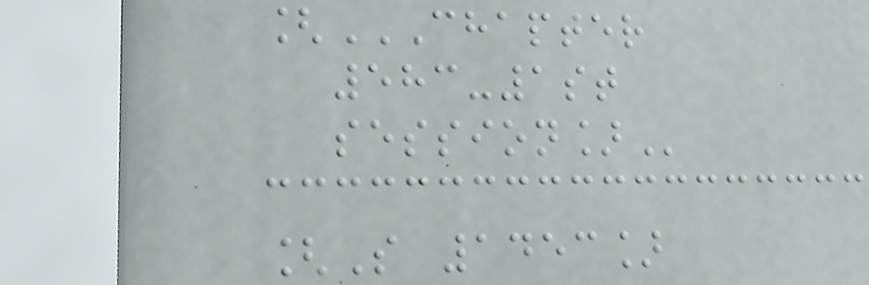[CHAPTER
583-1ST
SESSION]
[S 1453]
